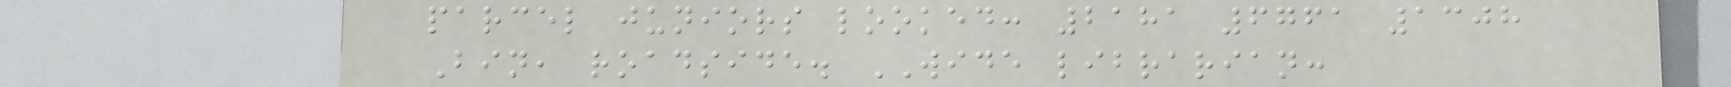parcel juniors looked: 2181 6761 1308
Bin, roadside. WIDE librarian:
